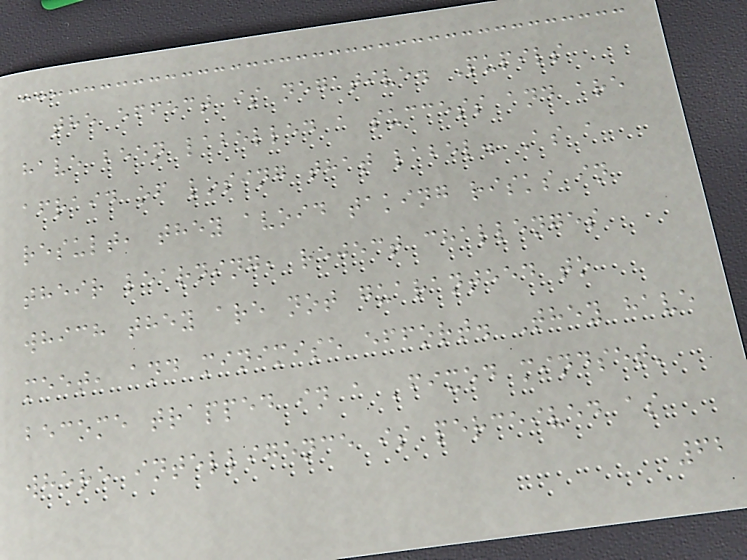the effect is negative. Pupils
have been labelled a success and are
afraid of losing that label. As a
result, they avoid taking risks in
their learning, reject challenges
which they are not guaranteed to
meet, and minimise effort. They have
become trapped in a 'fixed mindset'
where intelligence is perceived as
62
